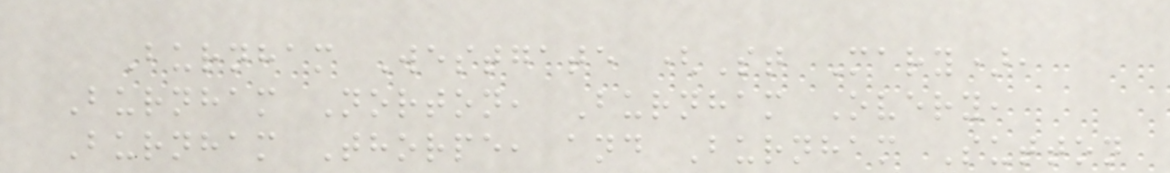Burnham Westgate (St Mary),
Burnham Norton, Burnham Overy,
Burnham Thorpe, and Burnham Sutton
